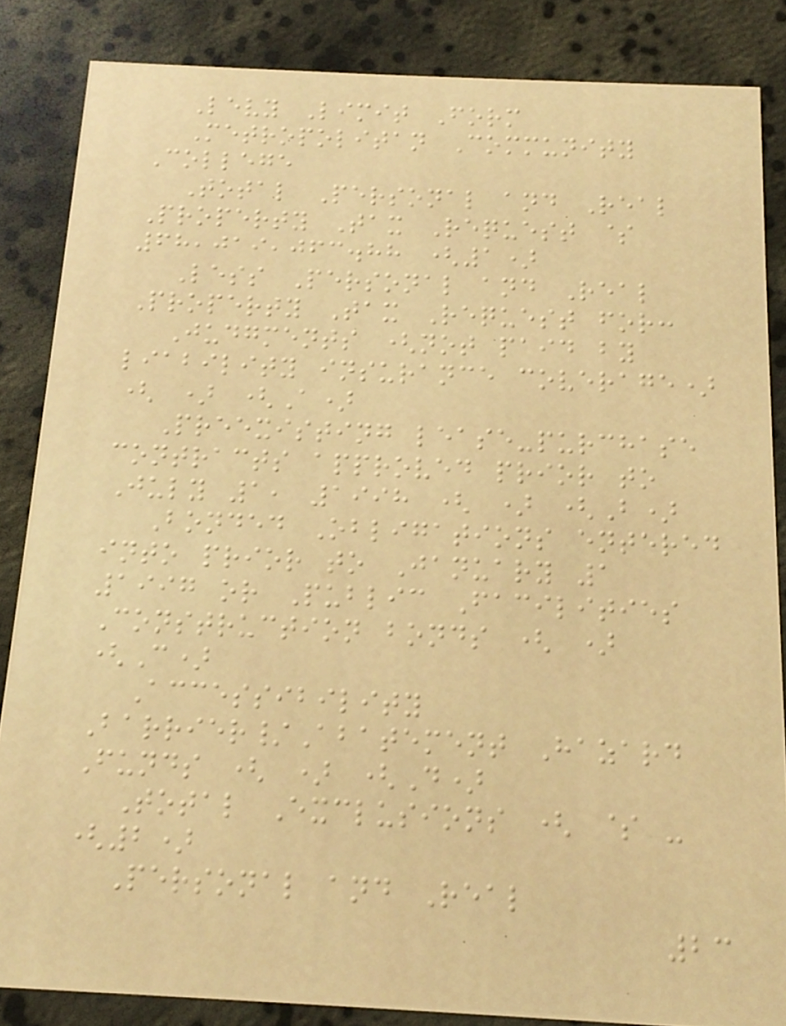Levy Limit Form
Metropolitan Community
College
Total Personal and Real
Property Tax Request $
68,019,063.88 (1)
Less Personal and Real
Property Tax Request for:
Judgments (not paid by
liability insurance coverage)
( ) (A)
Preexisting lease-purchase
contracts approved prior to
July 1, 1998 ( ) (B)
Bonded Obligations entered
into prior to January 1
1997 or Public Facilities
Construction bonds ( )
(C)
Accessibility
Barrier/Abatement Hazard
Funds ( ) (D)
Total Exclusions ( $ -
(2)
Personal and Real
23
